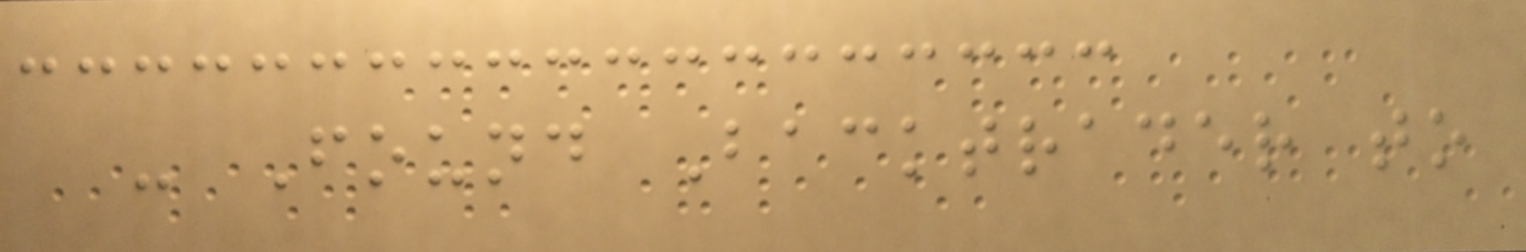- Found Backtrader to
